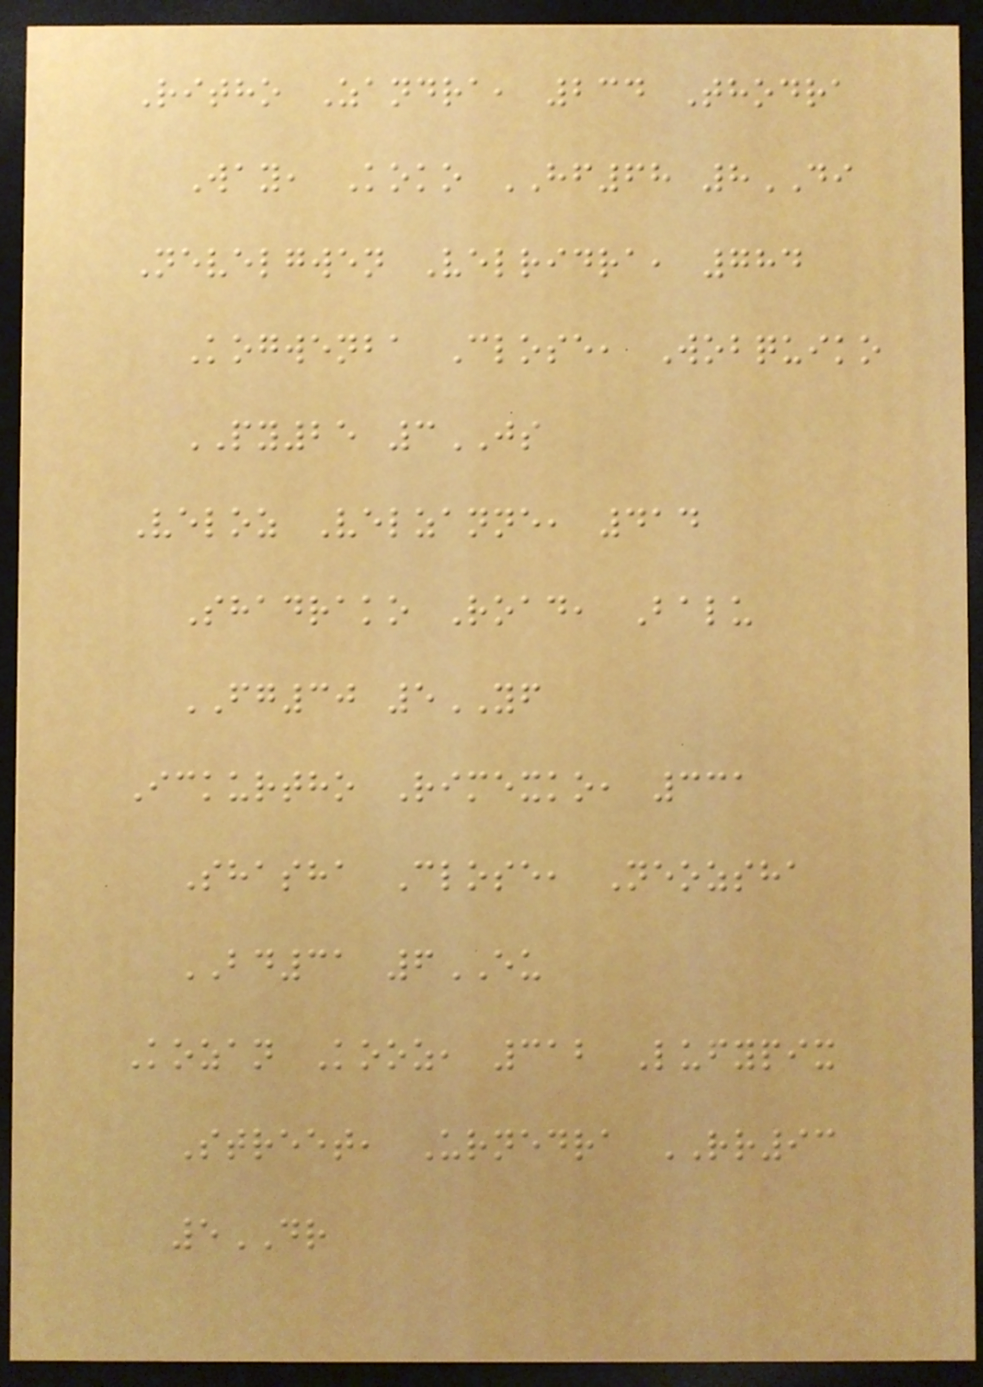Ritho Zandra, 234 Thodra
Way, Koko HF68 8DI
Nevelgwen Velridra, 784
Kogwenba Close, Wobquiko
PY25 3JS
Veloz Velzanne, 414
Shadrako Road, Balu
FG30 5YF
Ickurtho Rimexko, 331
Shasha Close, Neozsha
BD31 6EU
Kozan Kooz, 312 Lufypix
Street, Urnedra RR93
5DR
